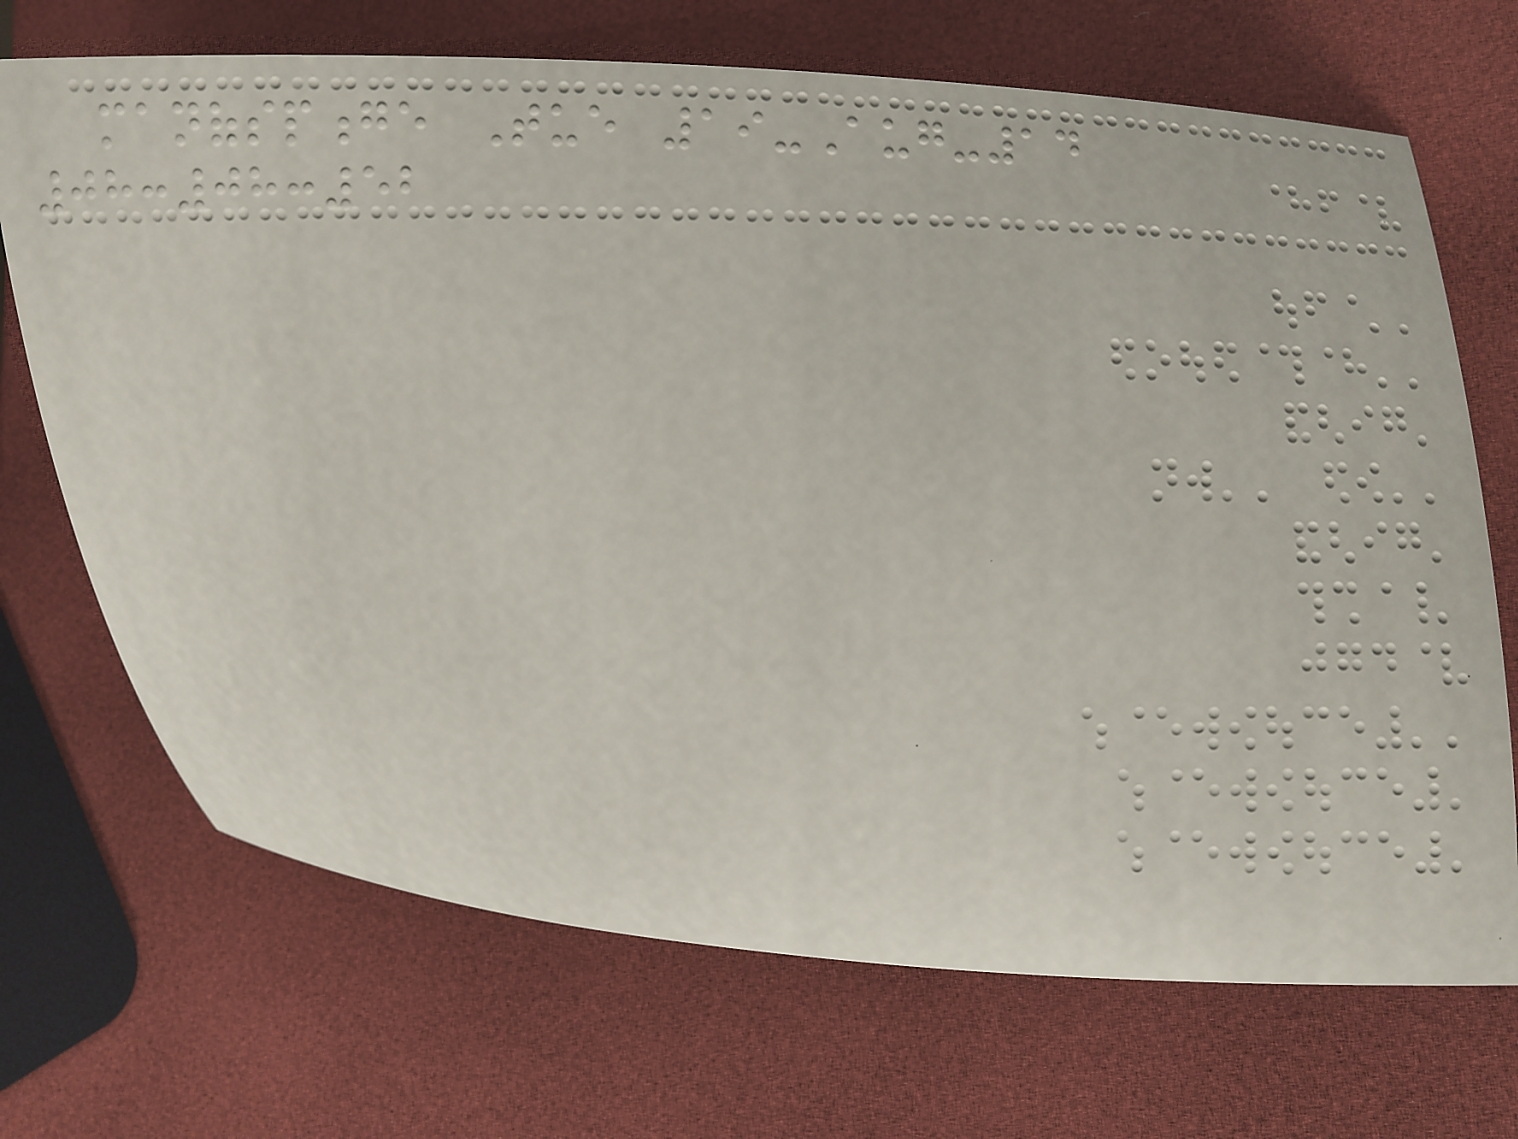manofsponge Tue 19-Aug-14
08:08:52
